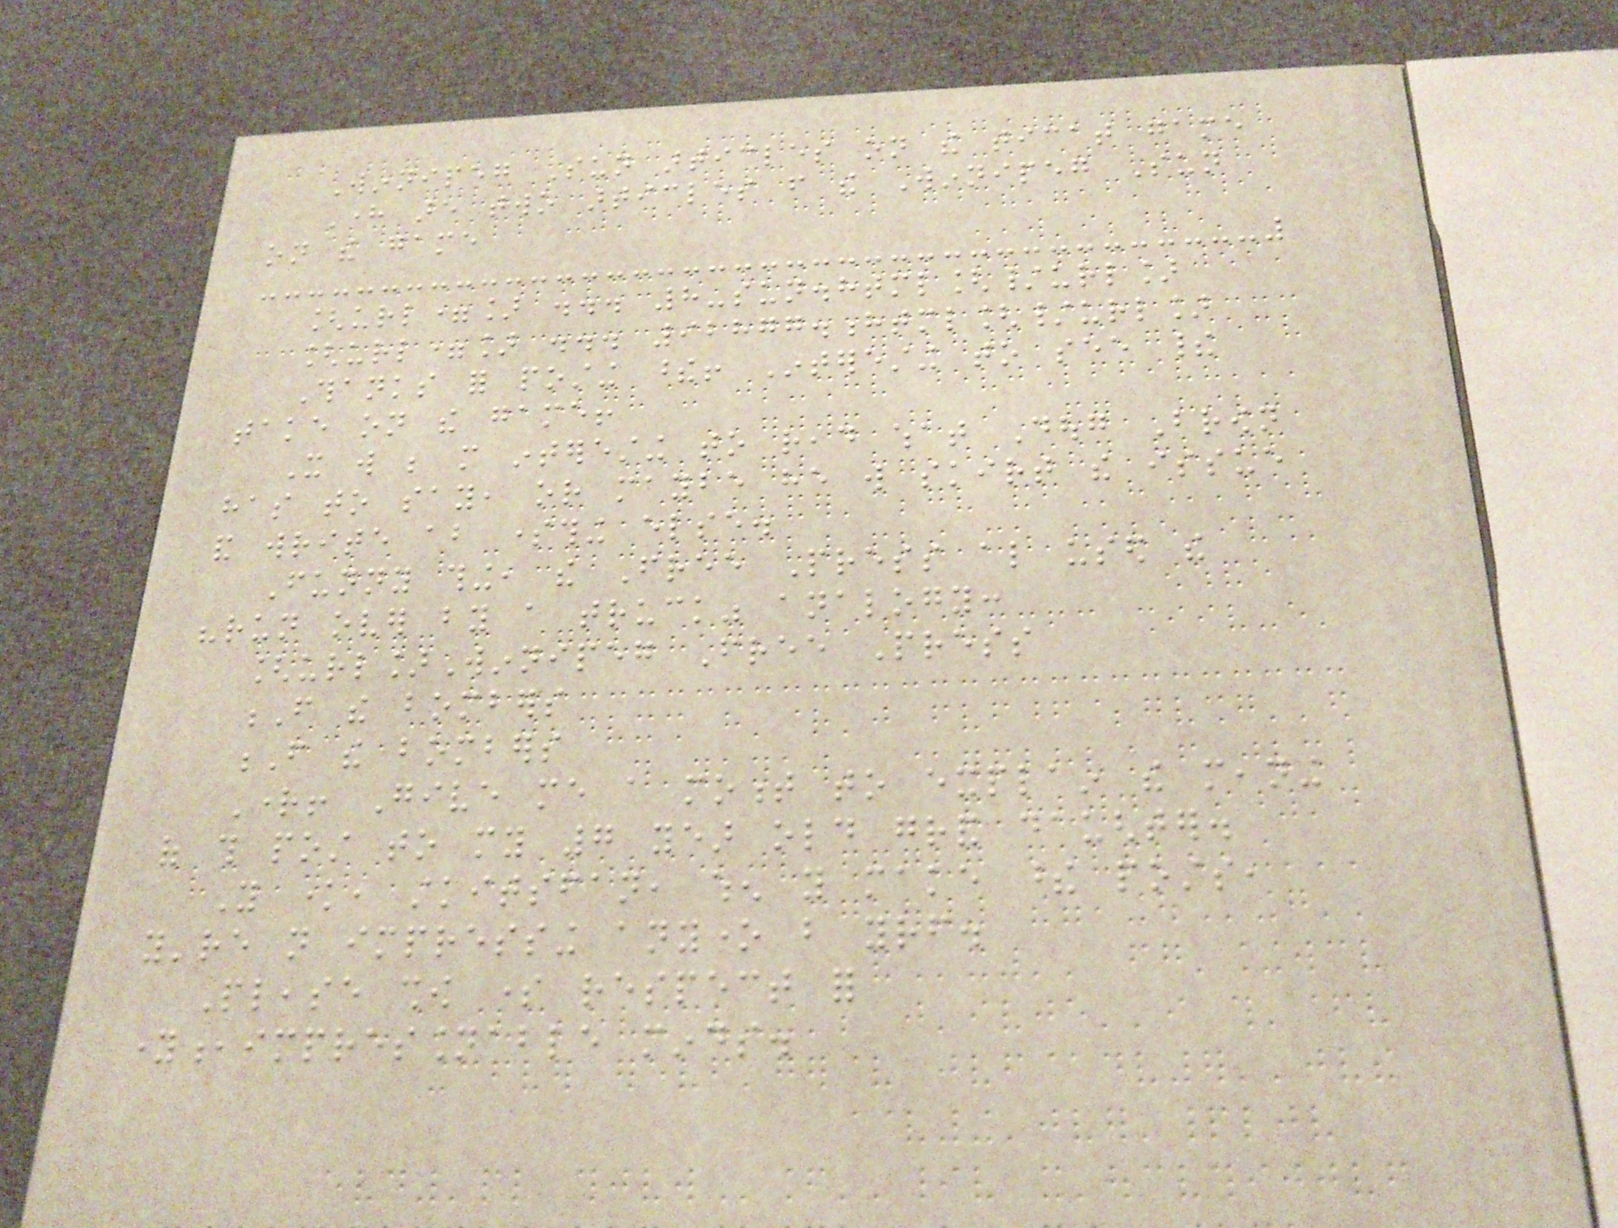Winnipeg Sun articles on the ticat game
Here are two articles from the Winnipeg Sun
on the game
[url=] ... 8-sun.html[/url]
[url=] ... 92877.html[/url]
Thanks for posting these! Interesting to see their
take on the game!
It will be more interesting to read what Doug Brown
has to say, or maybe he will skirt the issue
and write about something else.
Funny thing, the Free Press also used the
"run over by a truck" analogy:
[url]Winnipeg Free Press
F the bombers
F the bombers
Right! Give me a moment to explain the meaning
of this post to my 7 year old grand daughter.
You know, stkitsfan, when you make these posts,
you're not impressing anyone but yourself.
Please show some respect for
young,impressionable minds.
